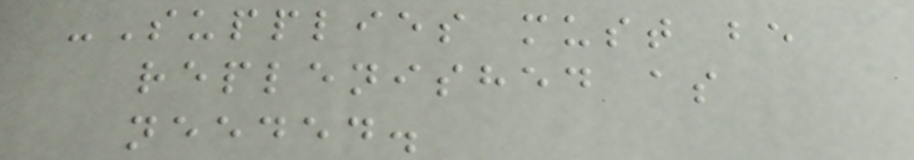-Supplies must be
replenished as
needed.
